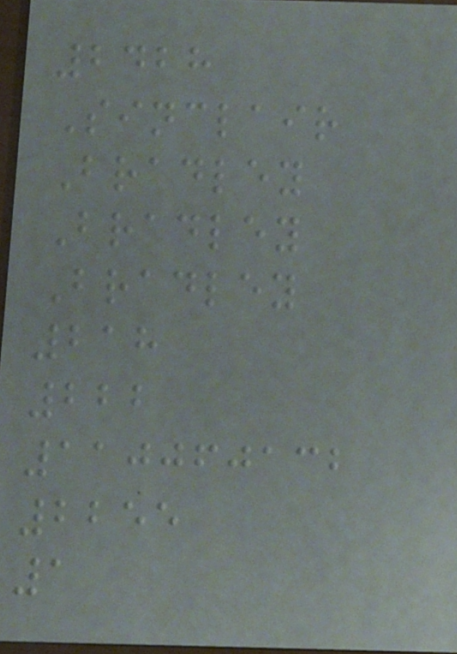2428
Sinclair
Bradley
Bradley
Bradley
218
222
110060132
2255
1
